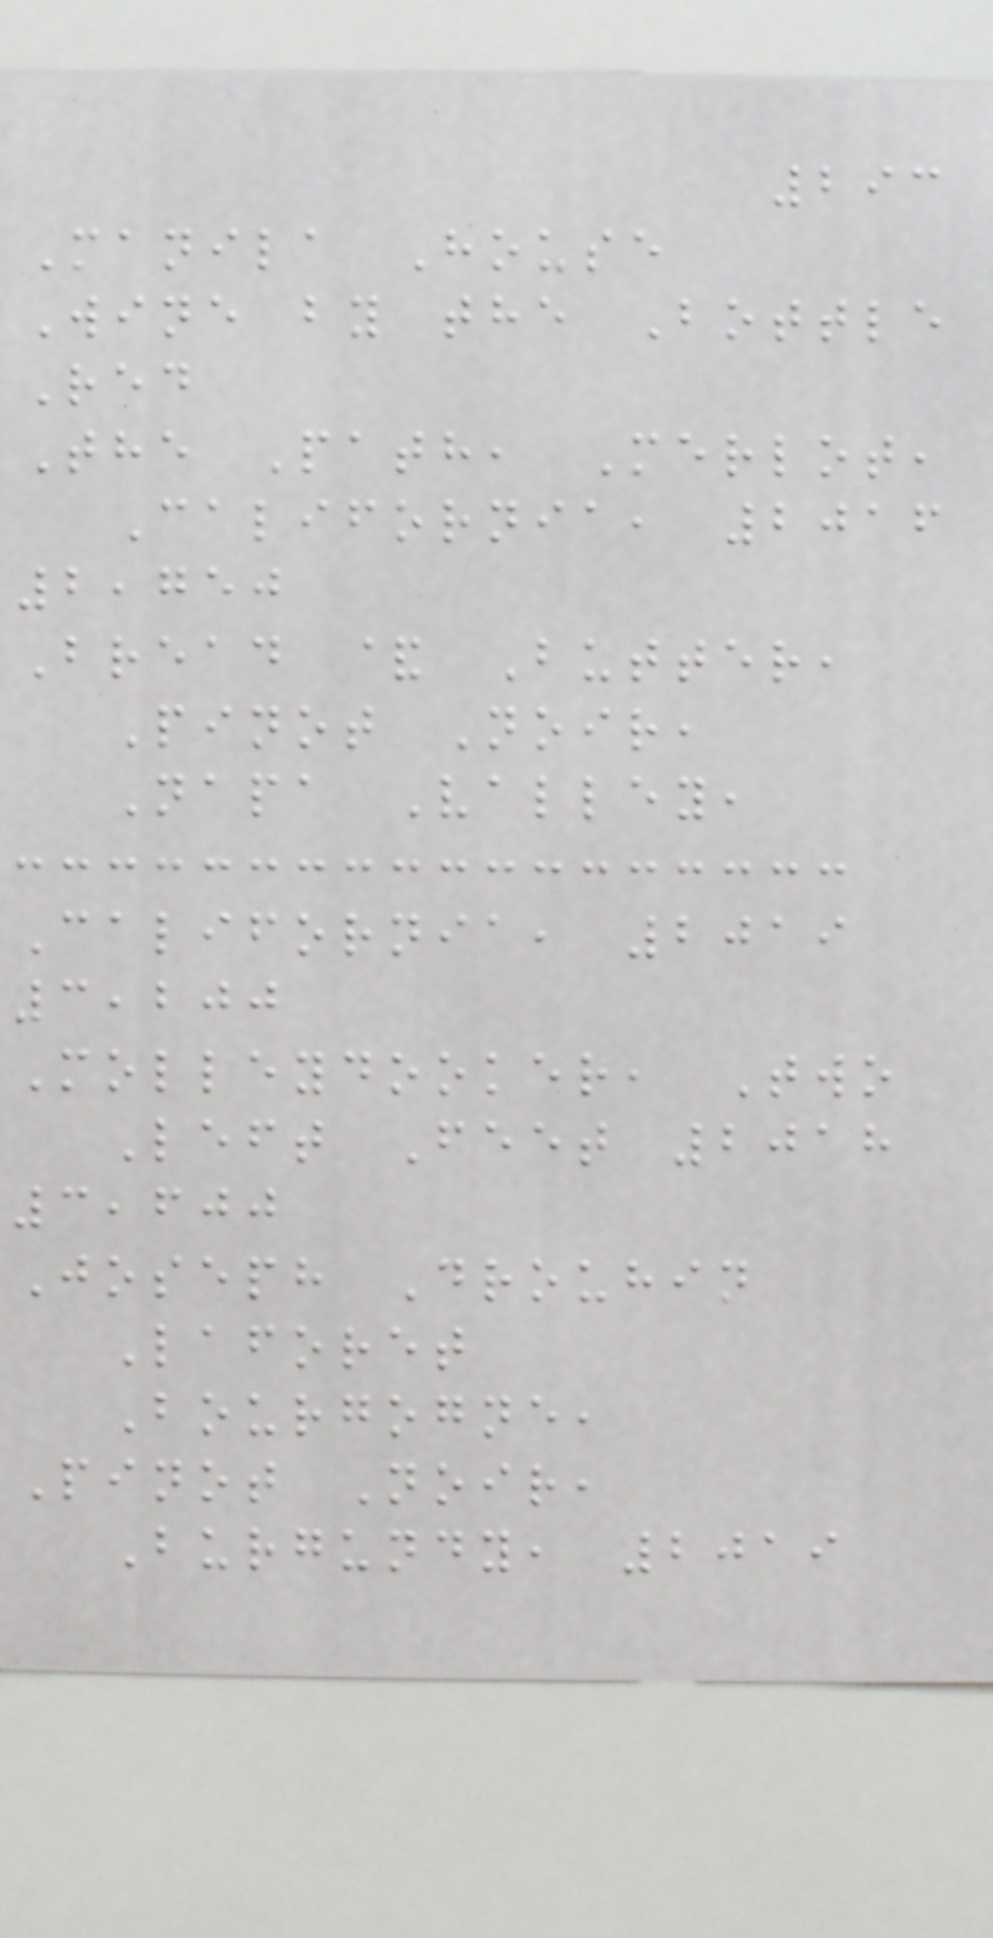293
Manila House
Wine by the Bottle
Red
The Path, Merlot,
California, 2016
2,750
Bread & Butter,
Pinot Noir,
Napa Valley,
California, 2019
3,200
Molleydooker, Two
Left Feet 2018
3,600
Joseph Drouhin
Laforet
Bourgogne,
Pinot Noir,
Burgundy, 2019
